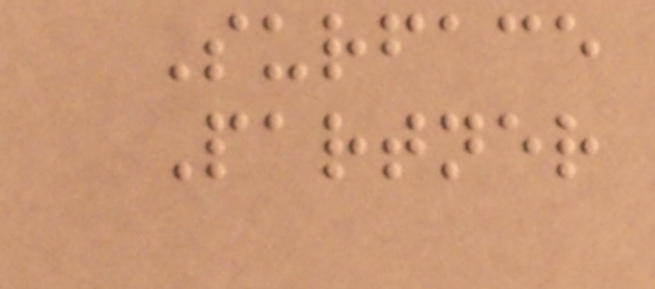Surface
Partner
